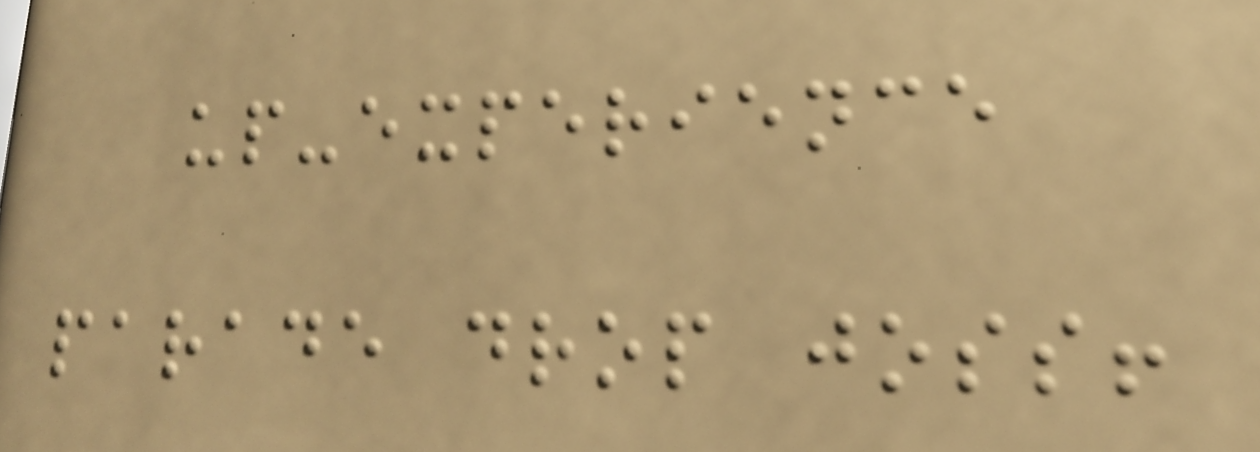up-experience
parade drop joss!
